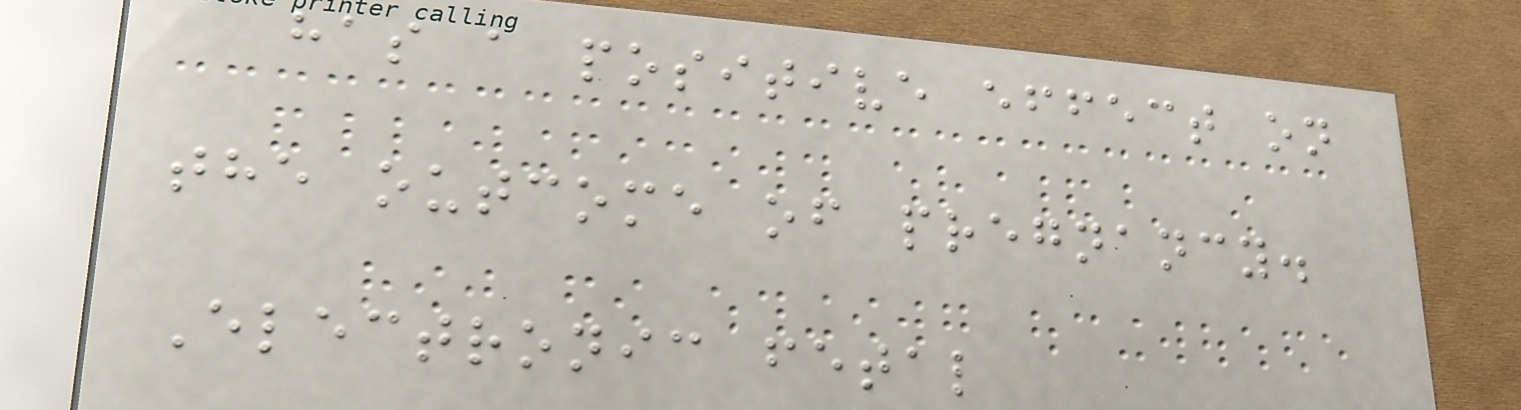has a positive effect on
the outcome of pregnancy.
Electronic fetal
